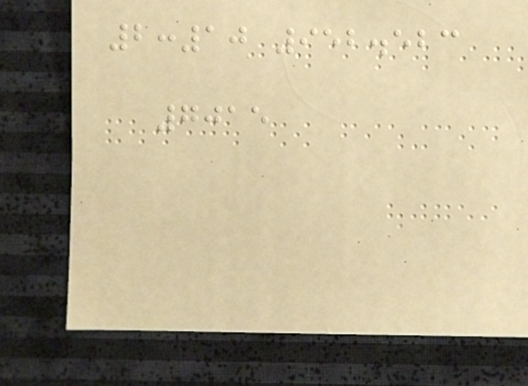2:10 952.523
7015
